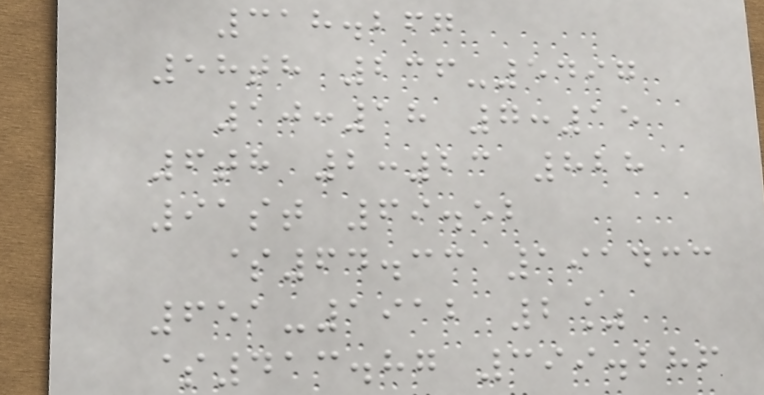318.267
58th 236-5497
10:18 7:15
6th 2:23 828
91st 69.52
$64.33 191433
651-1912 2%
$413.87 399.286
